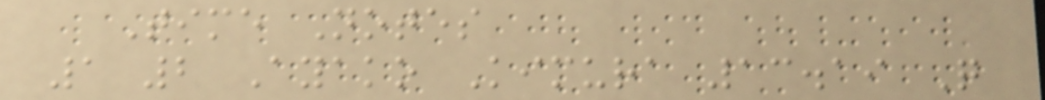Time Notes
1 2 Ayako Kimura 13.19 Q
